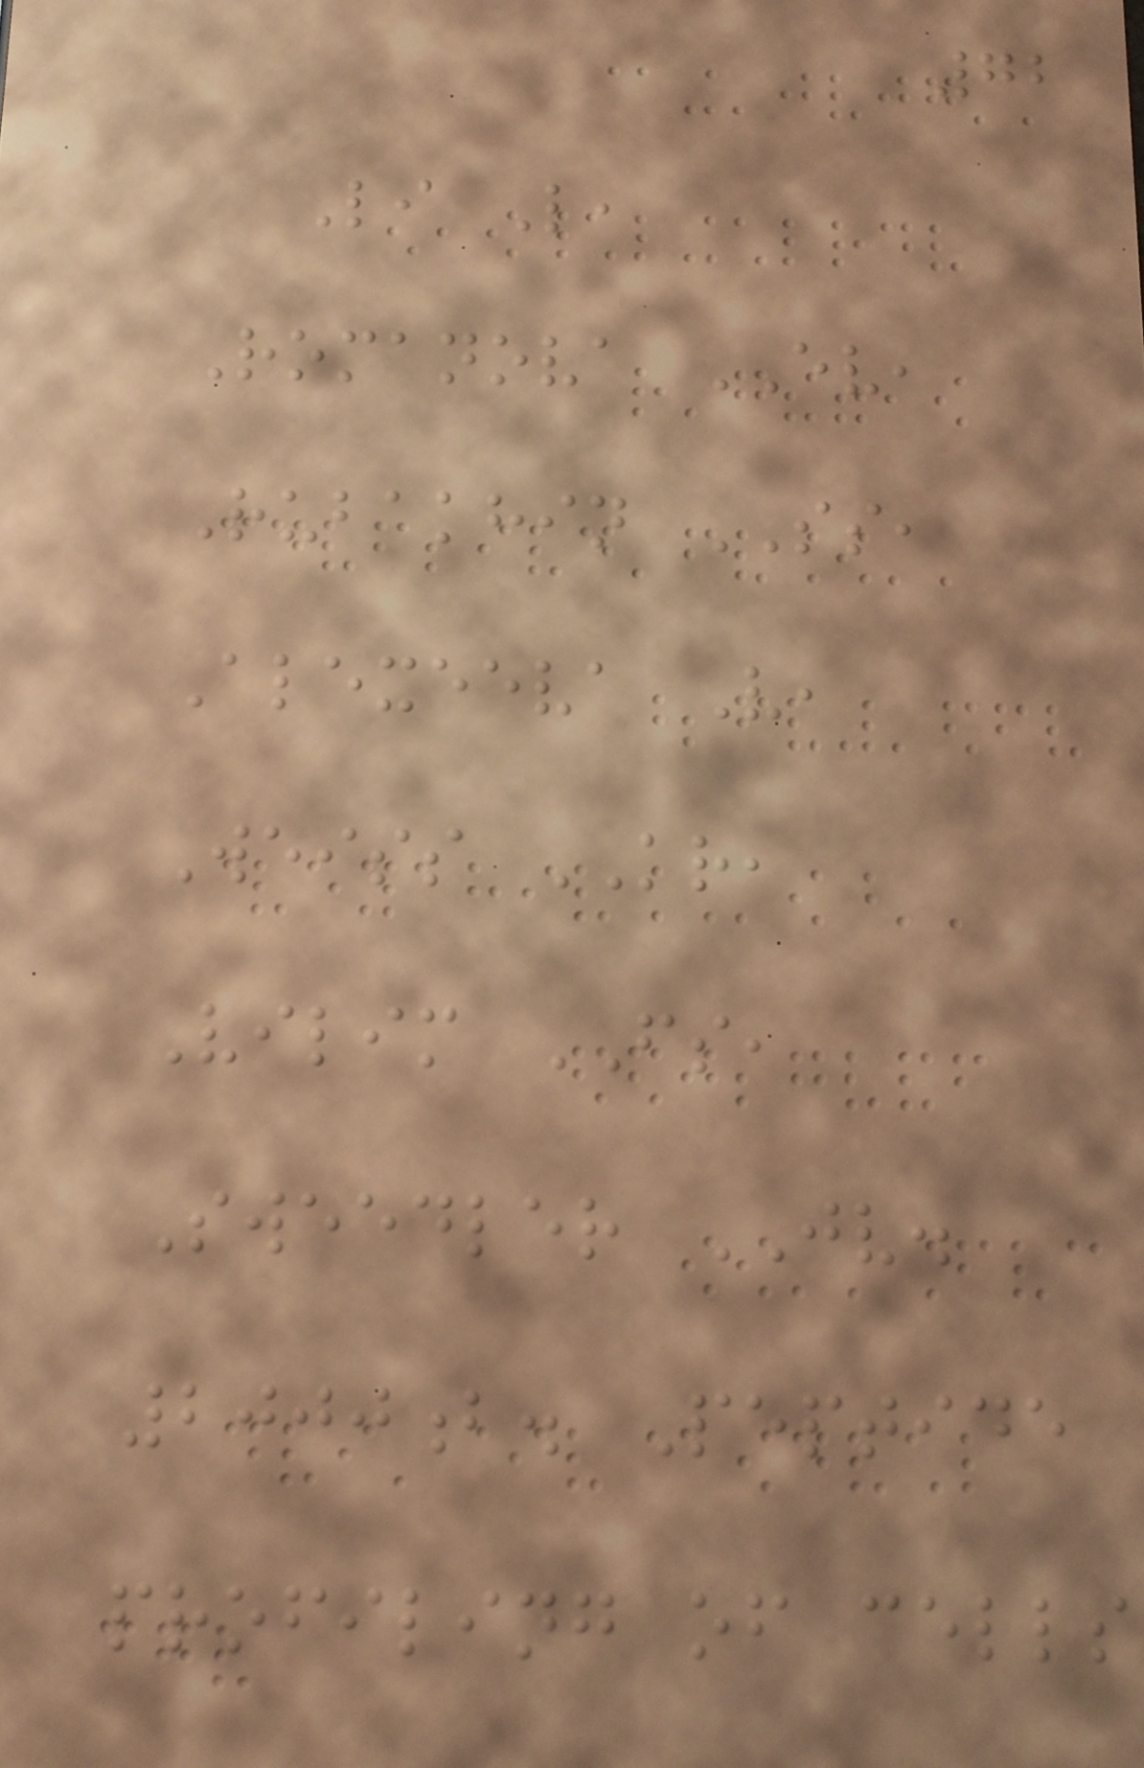72
Li L,
Romanova EV,
Rubakhin SS,
Alexeeva V,
Weiss KR,
Vilim FS,
Sweedler JV.
2000b. Peptide
profiling of cells
